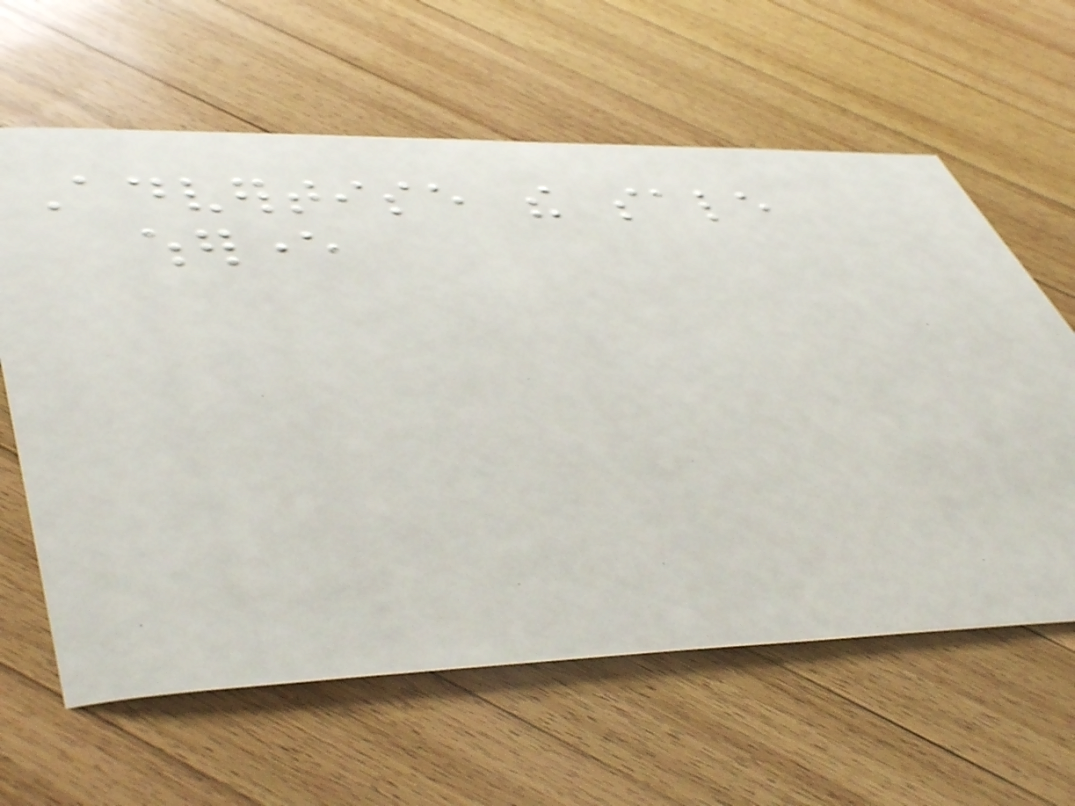Advertise the sale
wherever
